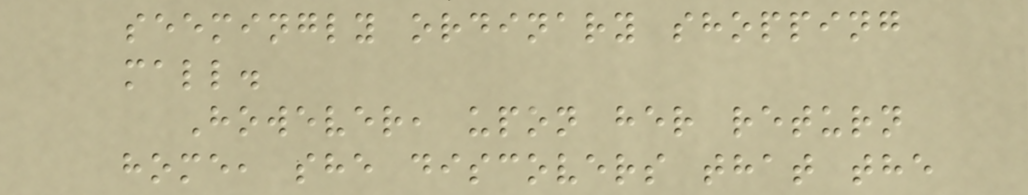seemingly ordinary shopping
mall.
However, upon her return
home, she discovers that the
